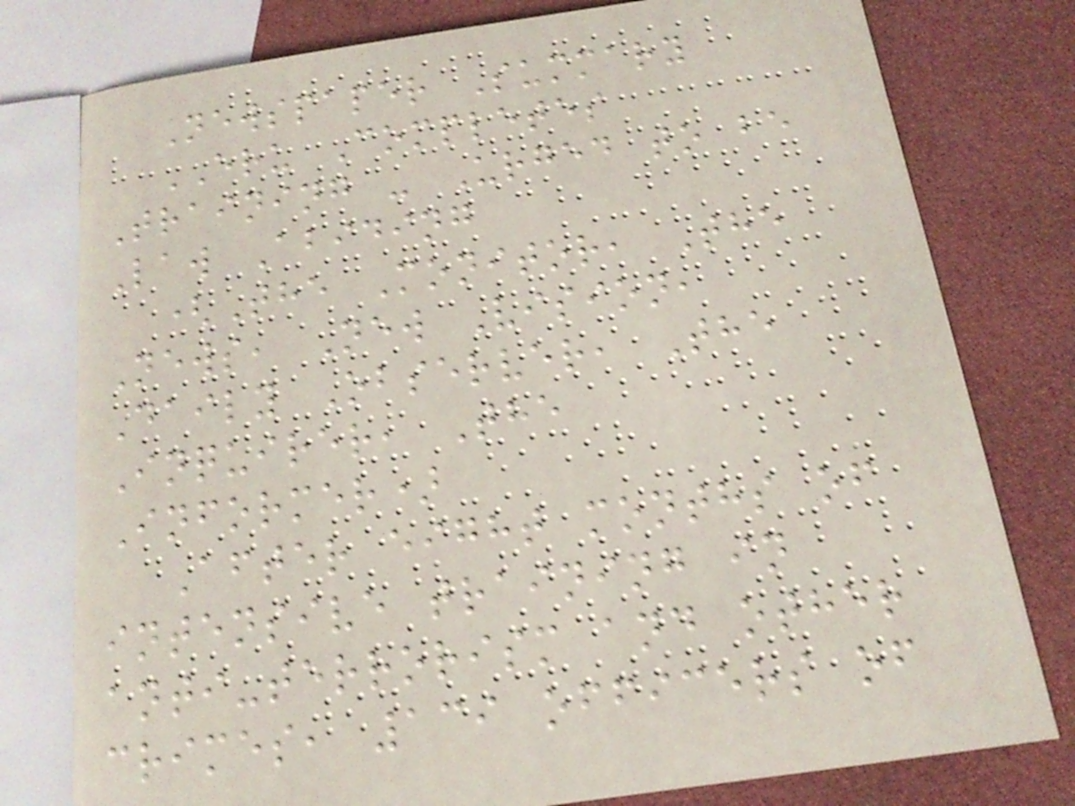Newspaper Summary
ERU Completes
Training - Urged to be
Law Abiding
(The Monitor, The
News, New Vision,
Daily Observer, The
Inquirer, The
Informer)
After eight months of
intensive training in
anti-terrorism and other
crimes, 139 officers of
